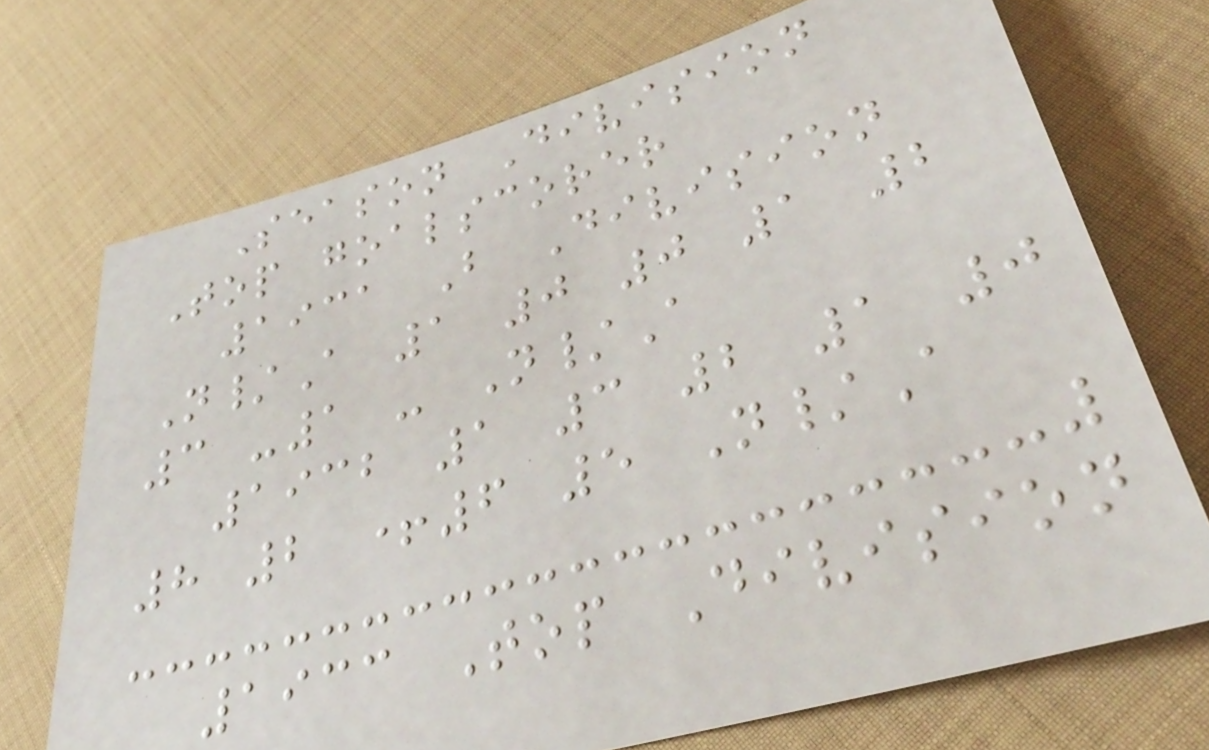Season Division
Top goalscorer
1931 B Division
N/A 1 0 0 1 2
3 -1 - N/A
1932 1 3 2 1 0
8 2 +6 5 N/A
1933 Top Division
